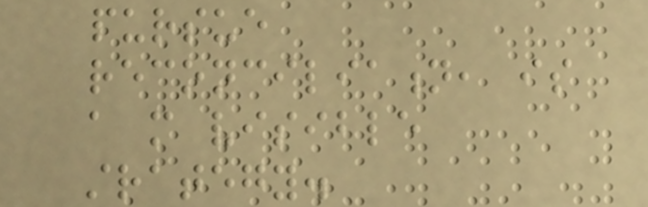pursue
reconciliation, is
a more visible
strategy.
